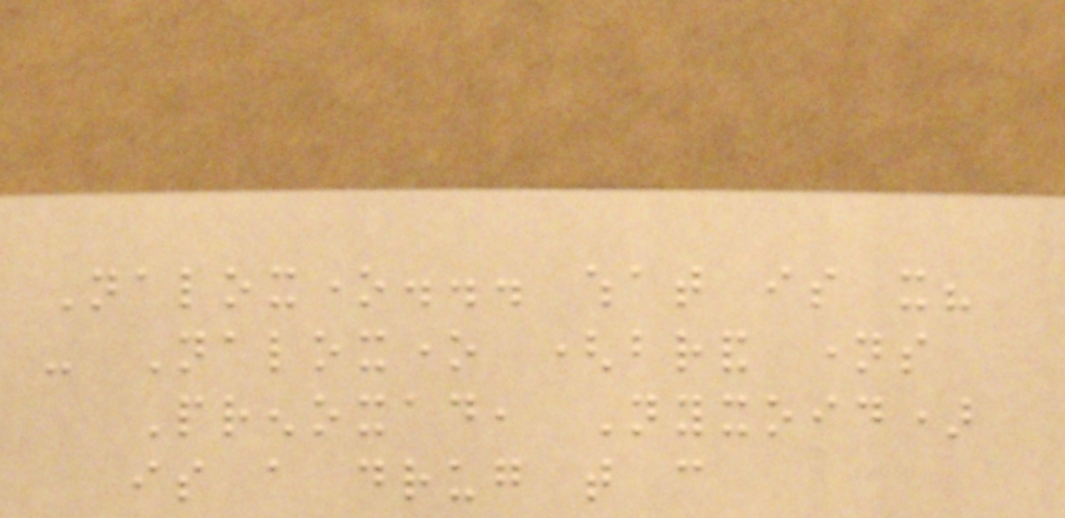Naloxone... what is it?
- Naloxone (brand names
Prenoxad, Nyxoid)
is a drug that can
